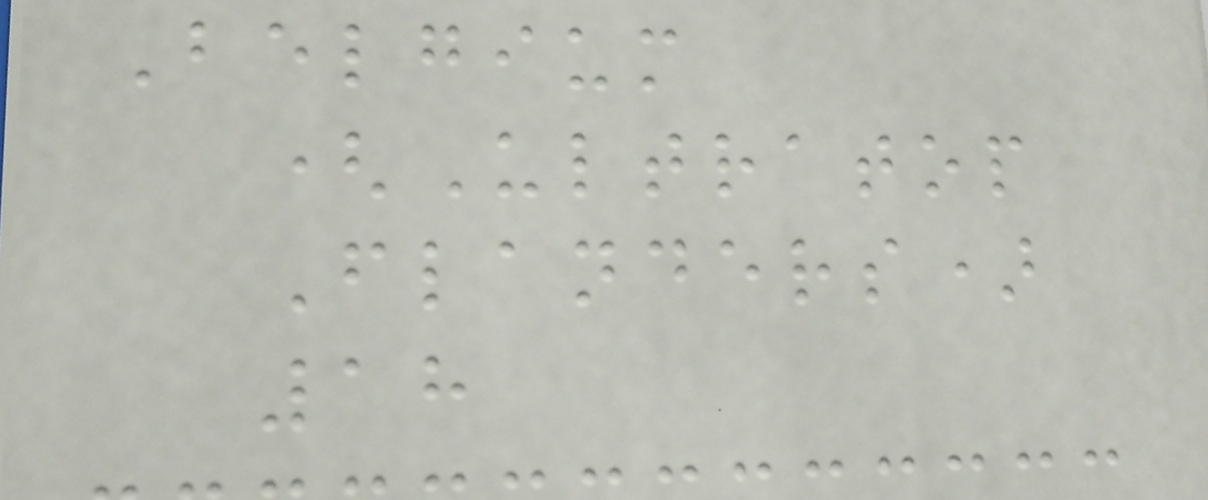Belgium
(Ultratop
Flanders)
18
